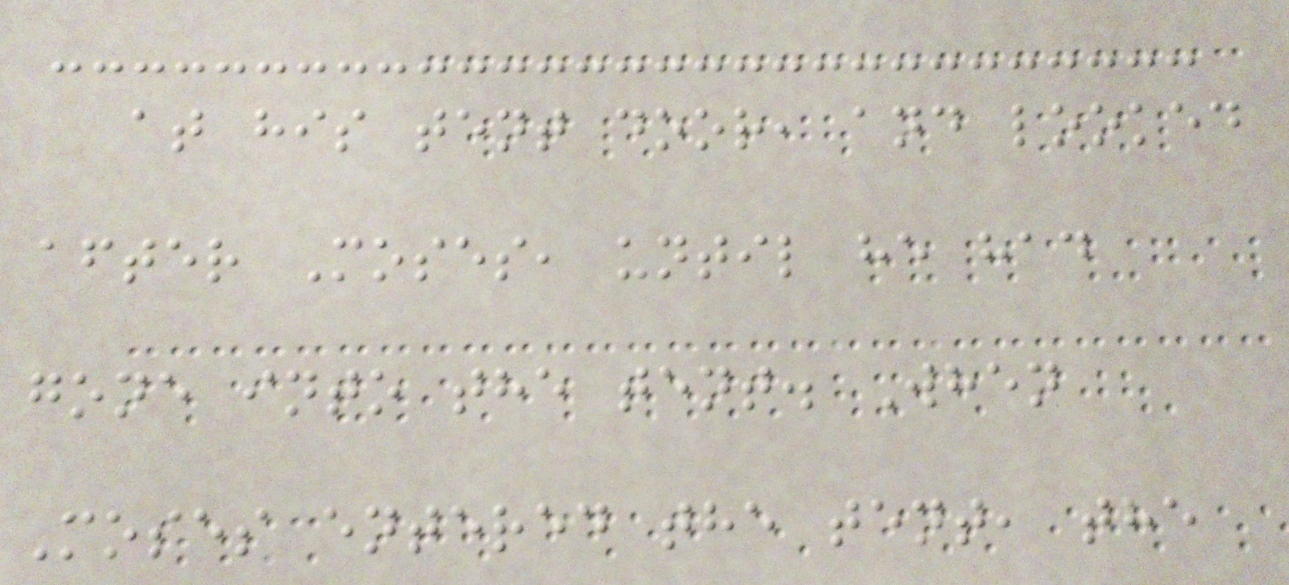at his tent door, and looked
after Moses, until he had
gone into the tent. When
Moses entered the tent, the
